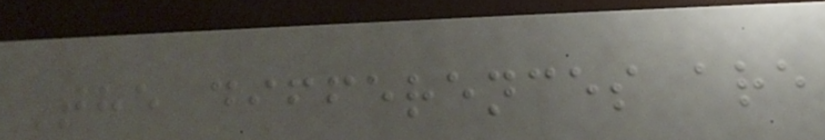The differences are
